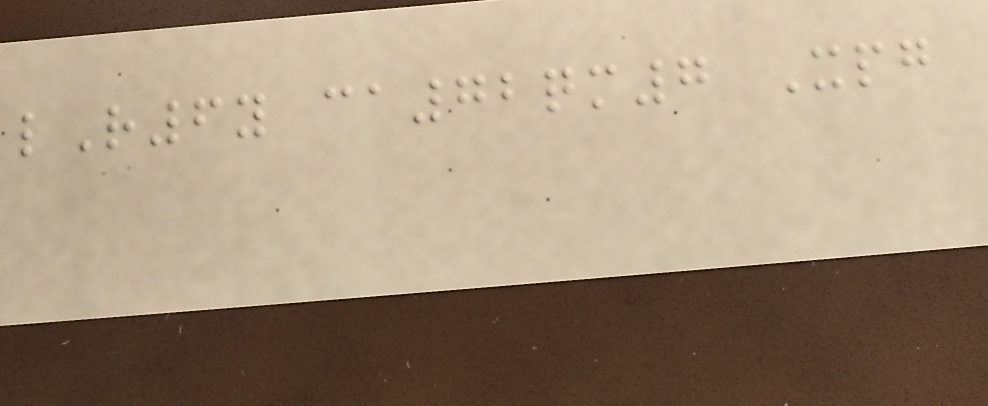lR6y ca72qm7 Xpg
